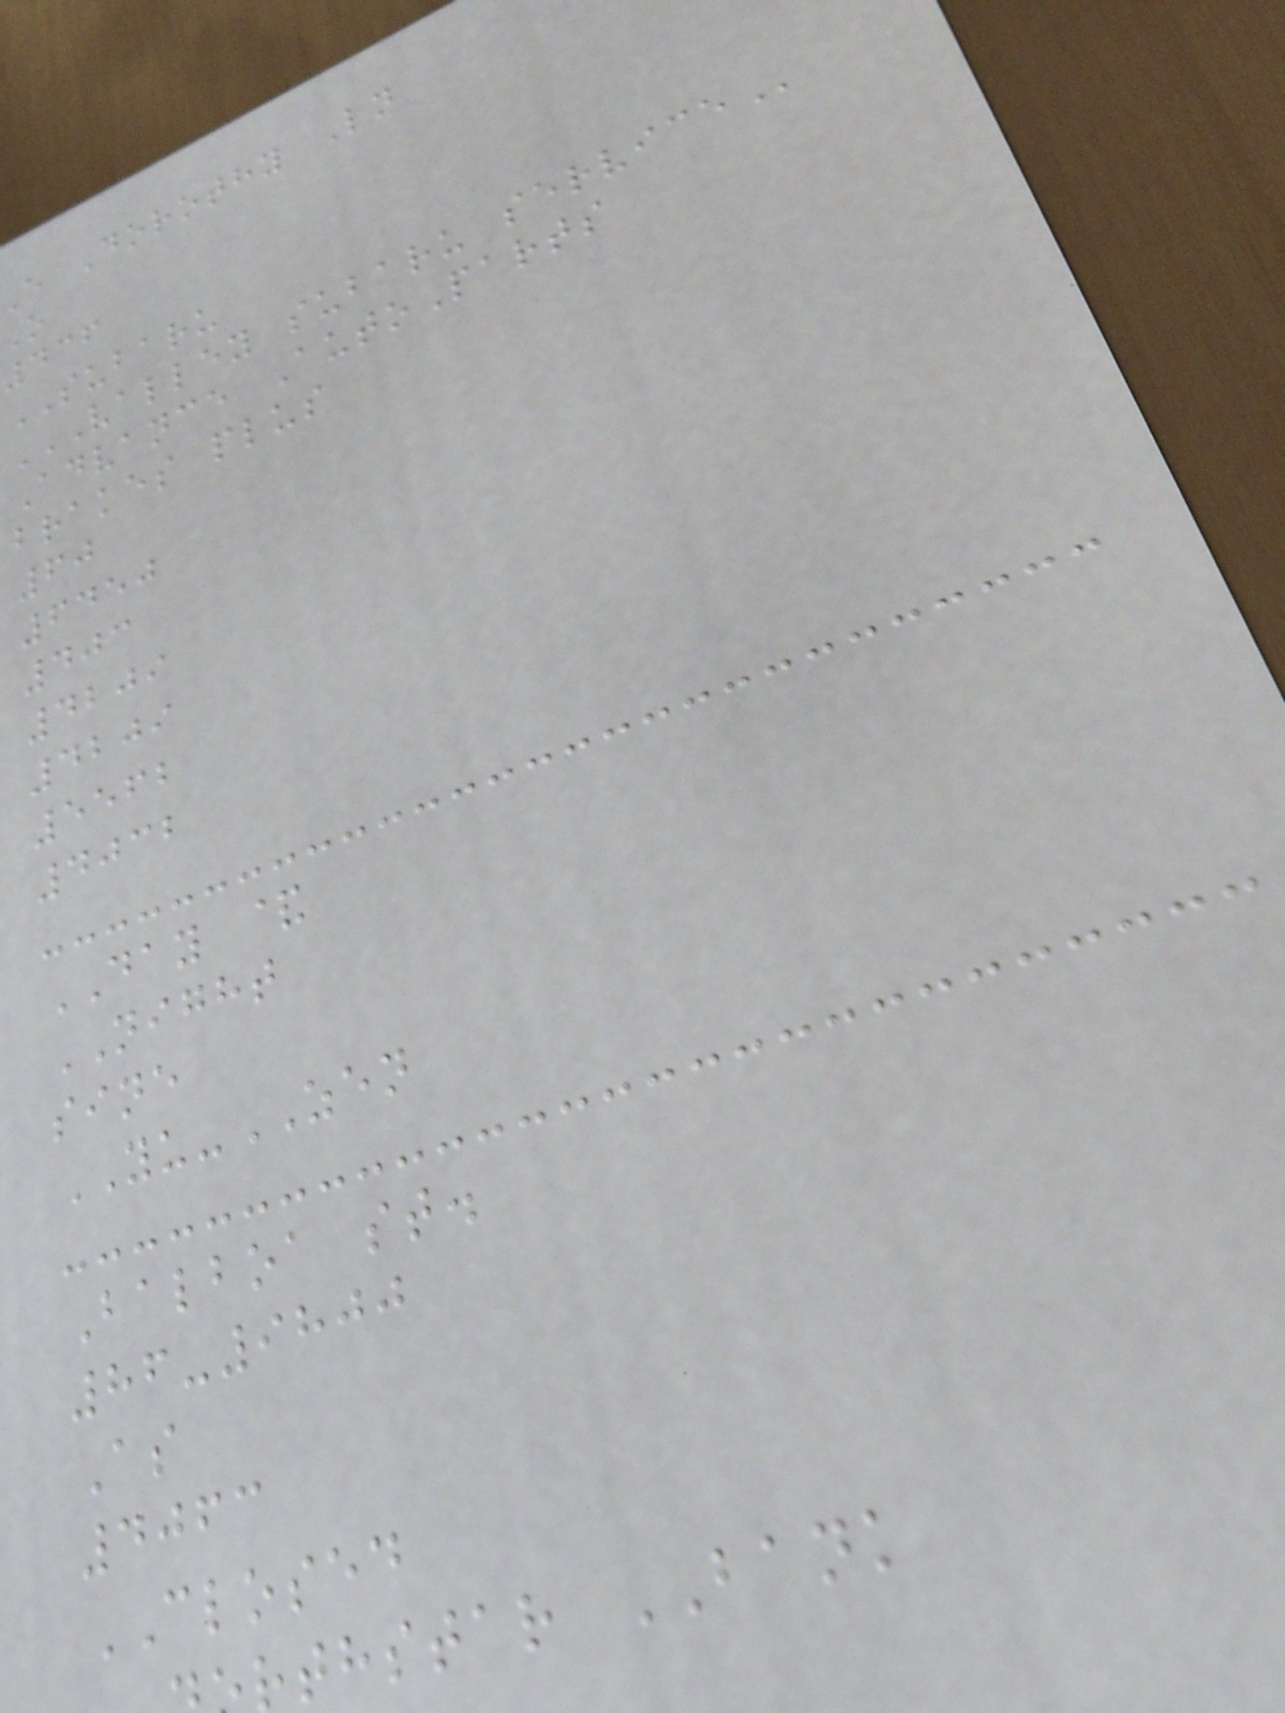e Dorothy Ln
O
436
SUBARU
VALLEY SUBARU SERVICE
Advance AutoParts
brakes plus
60
6450
403
4209
4209
5562
4032
DAY &
NIGHT
sine
YU-ZEN
Balboa st.
86-9800
As
4063
CLOSED
rthstar BANK
